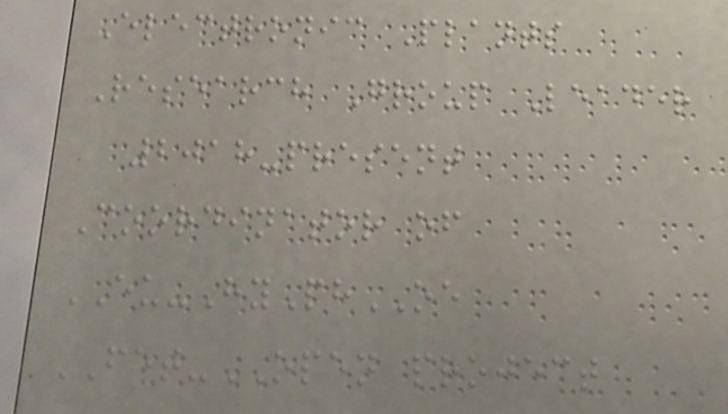Electronic Plants
Research Group Leader
2018-present
Coordinator of
EU-HyPhOE
FET-OPEN project
